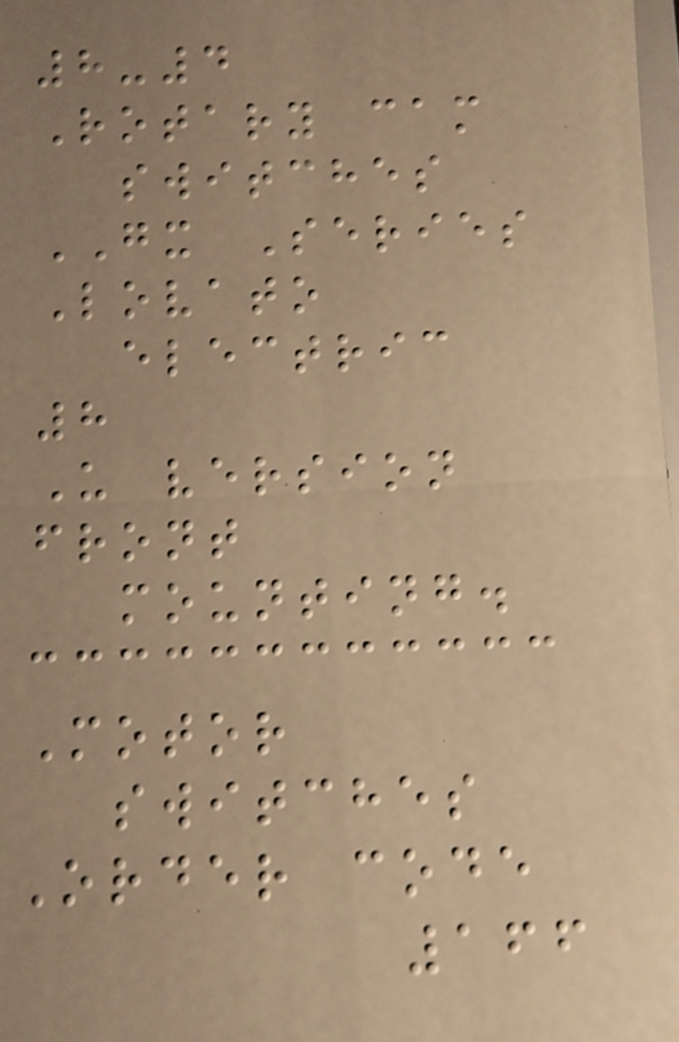8-4
Rotary cam
switches
GX Series
Lovato
electric
8
U version
front
mounting.
Motor
switches
Order code
166
